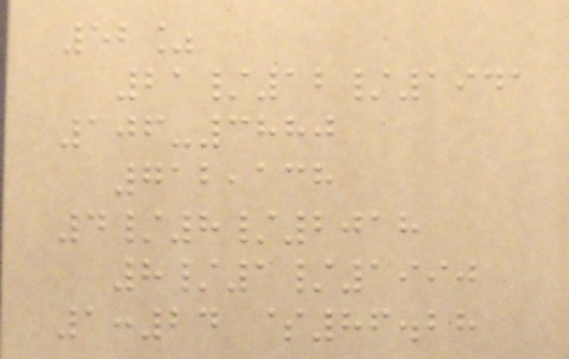52%
21/12/1941
106-3880
712,138
4/8/2018
8/1/1990
1:24 $86.28
